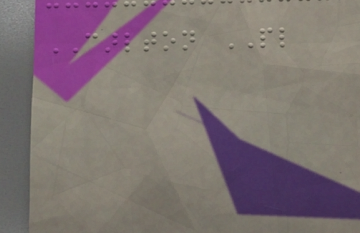CARLTON PL
